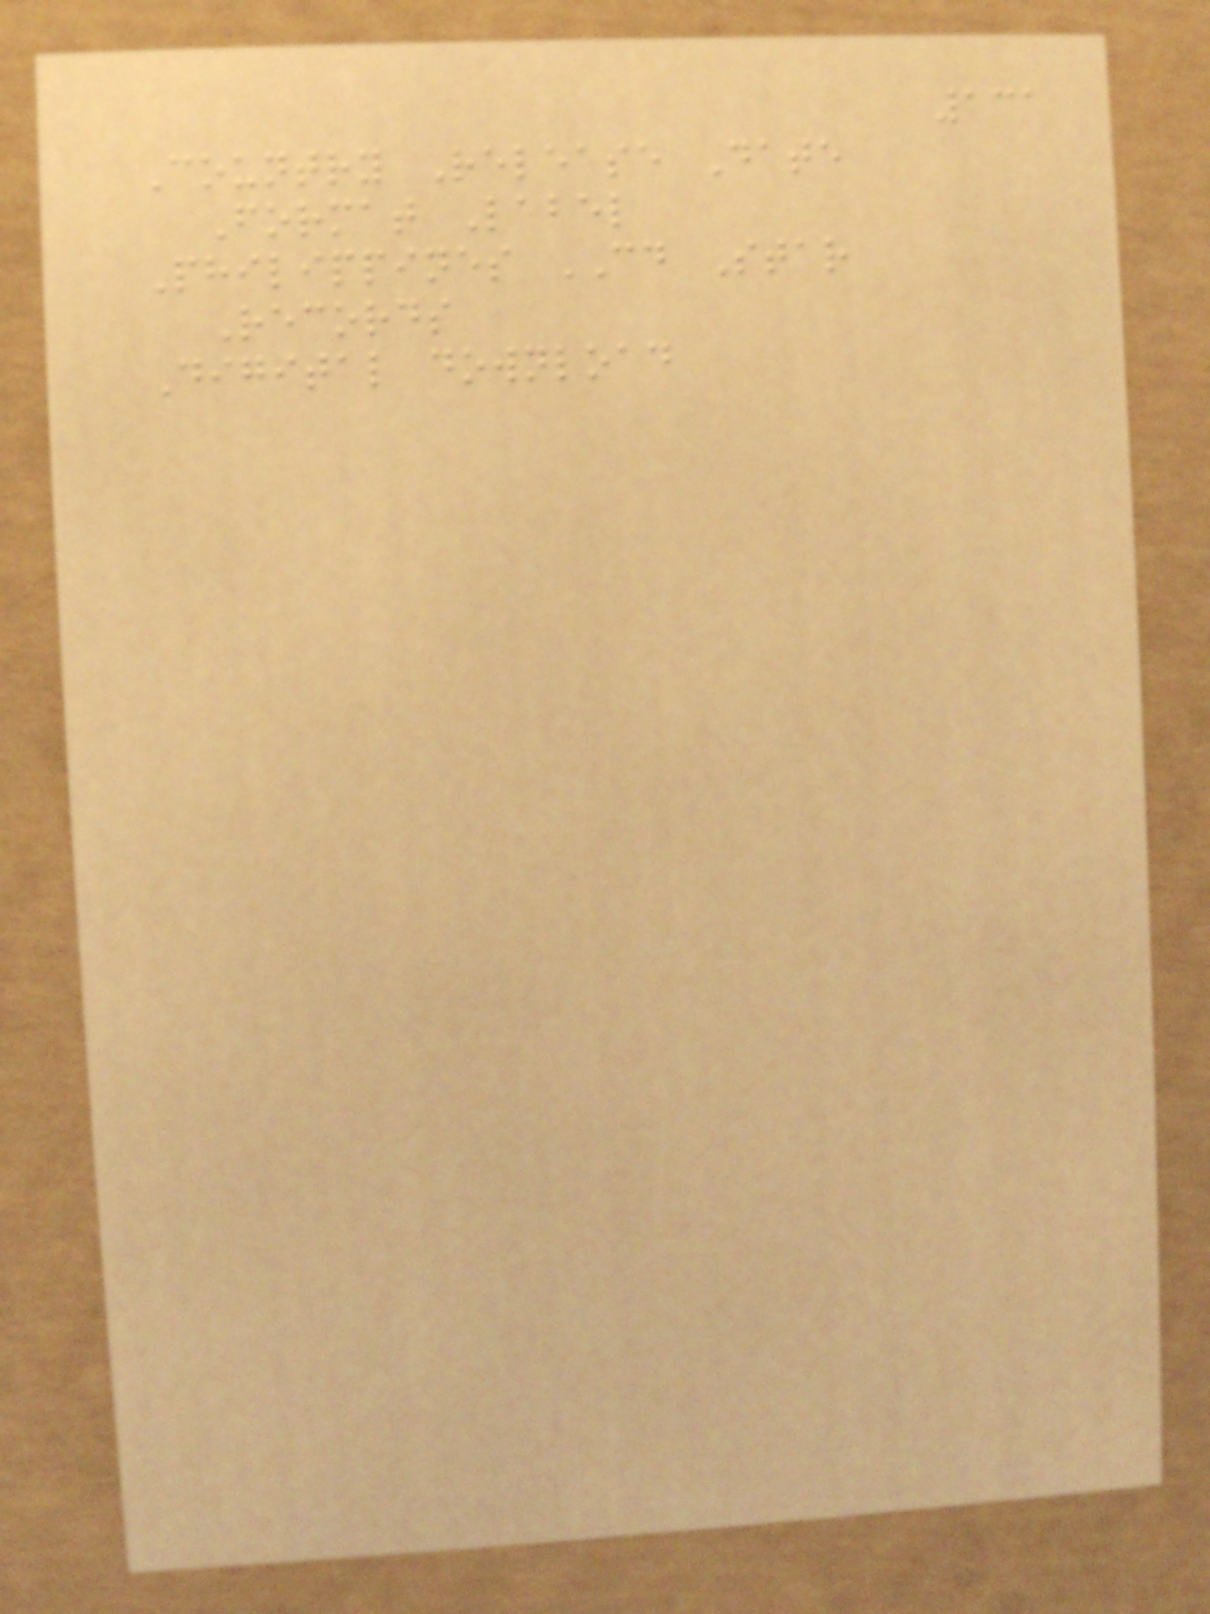131
Country Release Date
Format Label
Philippines CD Star
Records
Digital download
